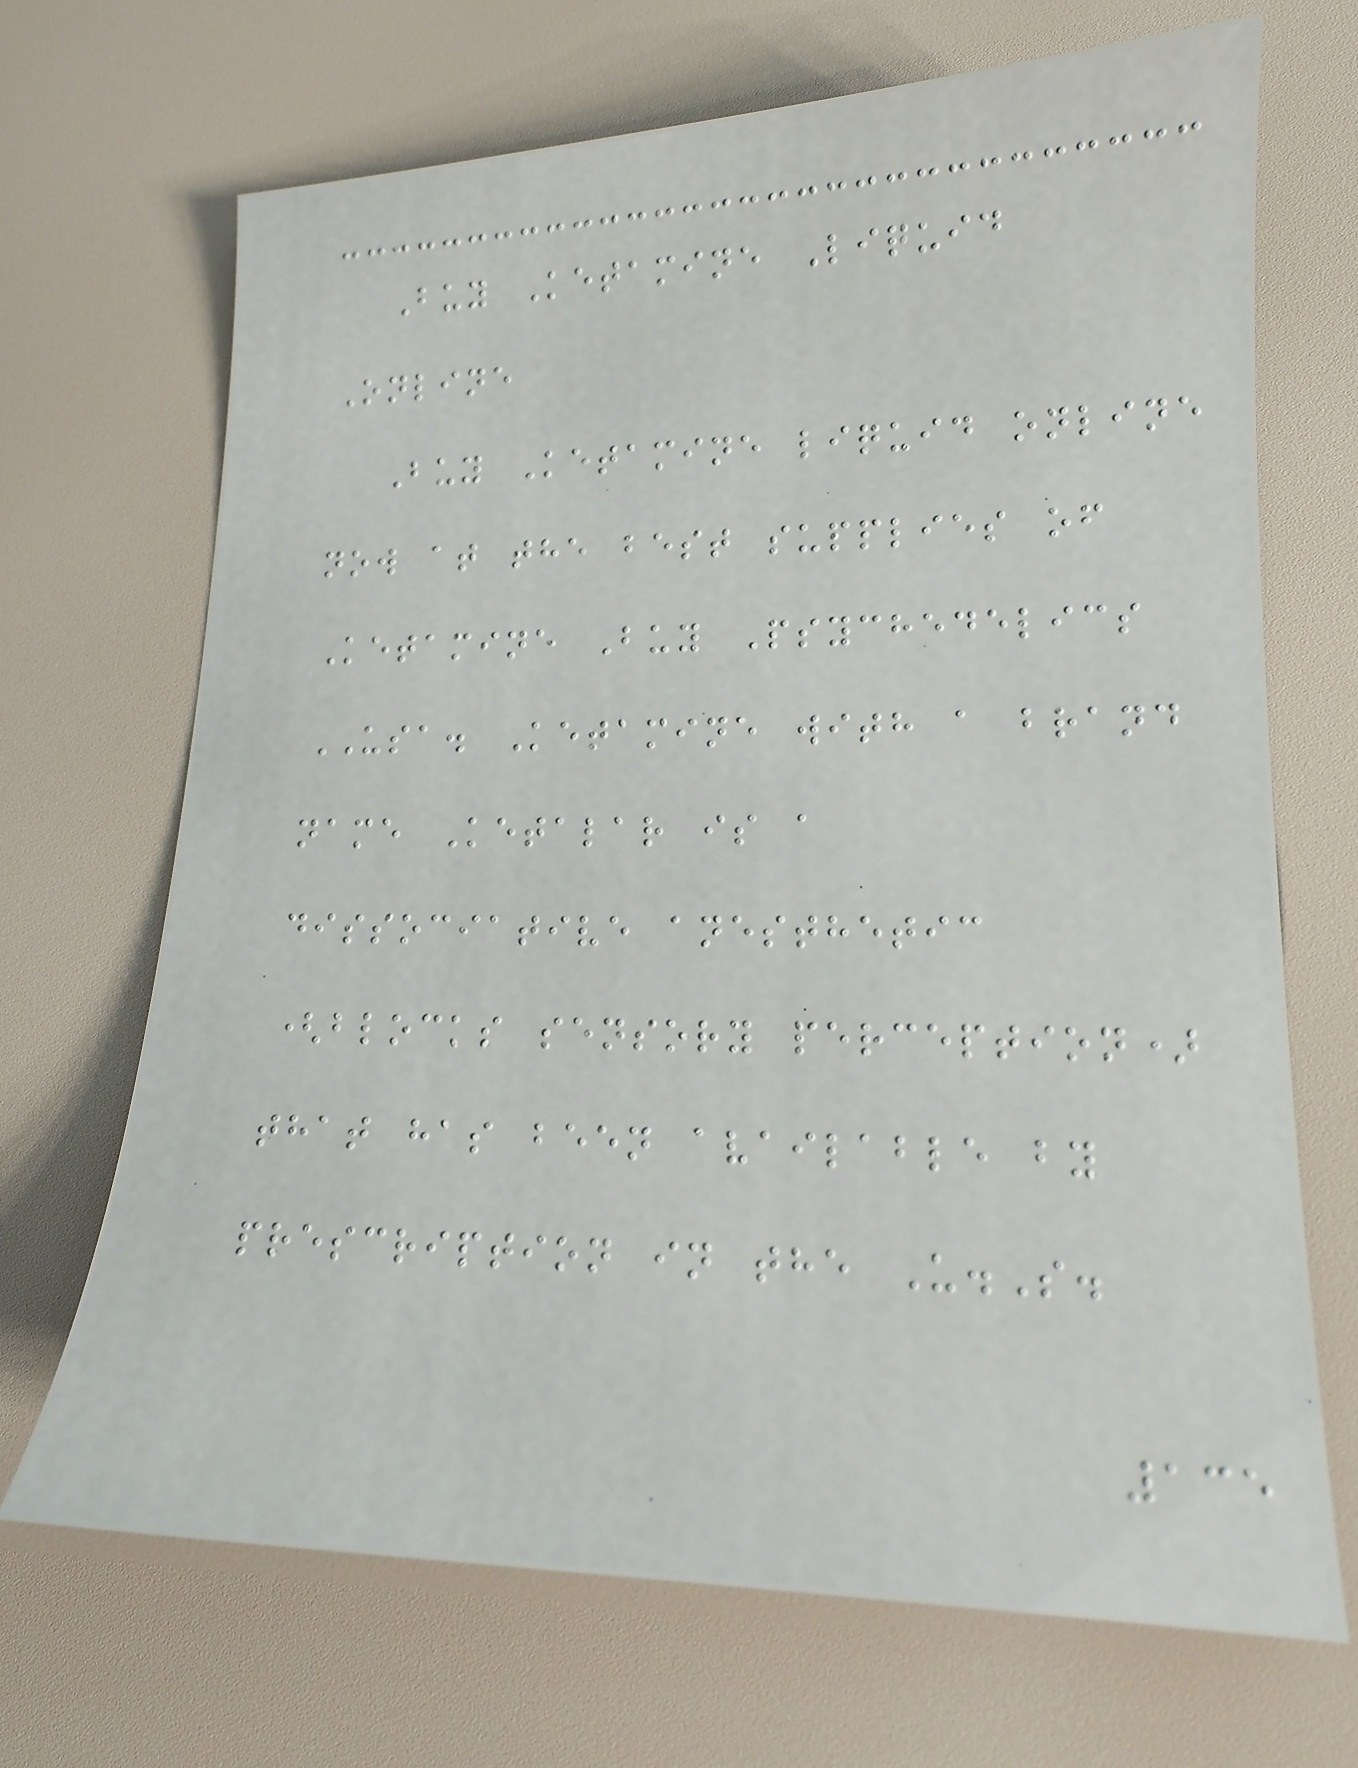Buy Ketamine Liquid
Online
Buy Ketamine liquid online
now at the best supplies of
Ketamine Buy Psychedelics
USA. Ketamine with a brand
name Ketalar is a
dissociative anesthetic
(blocks sensory perception)
that has been available by
prescription in the U.S.
135
